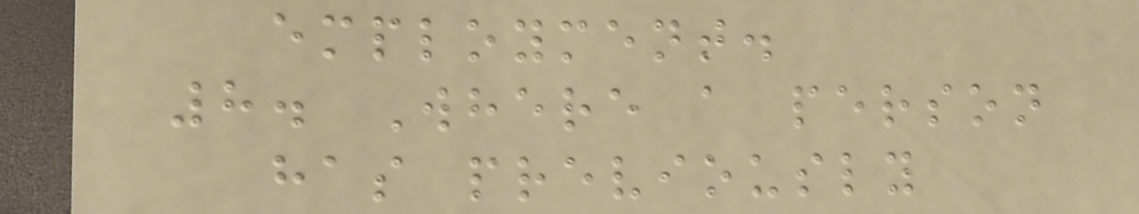employment.
8. Where a person
has previously
